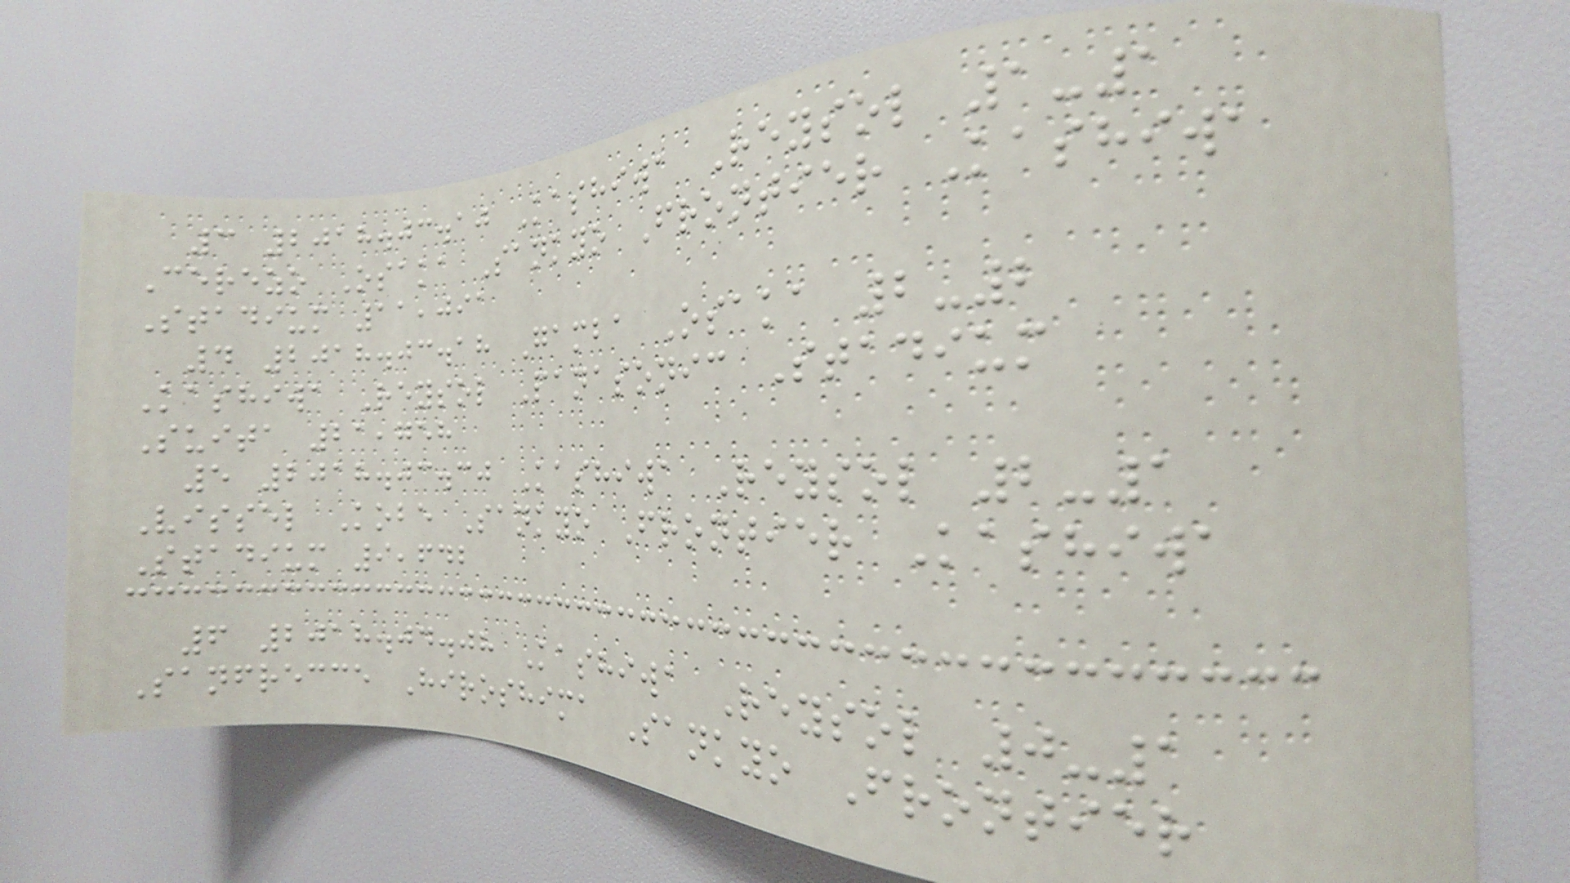3 2018.03.10 Kashiwa Reysol 1-1
Cerezo Osaka Sankyo Frontier Kashiwa
Stadium 11,091
4 2018.03.18 Gamba Osaka 2-2
Kashiwa Reysol Panasonic Stadium
Suita 21,758
5 2018.03.30 Kashiwa Reysol 2-1
Vissel Kobe Sankyo Frontier Kashiwa
Stadium 9,642
6 2018.04.08 Kashiwa Reysol 0-1
Sanfrecce Hiroshima Sankyo Frontier
